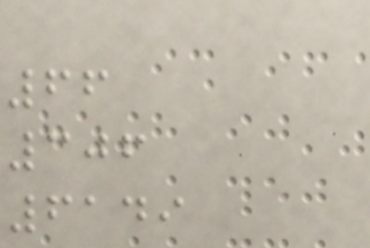66
306
6149
